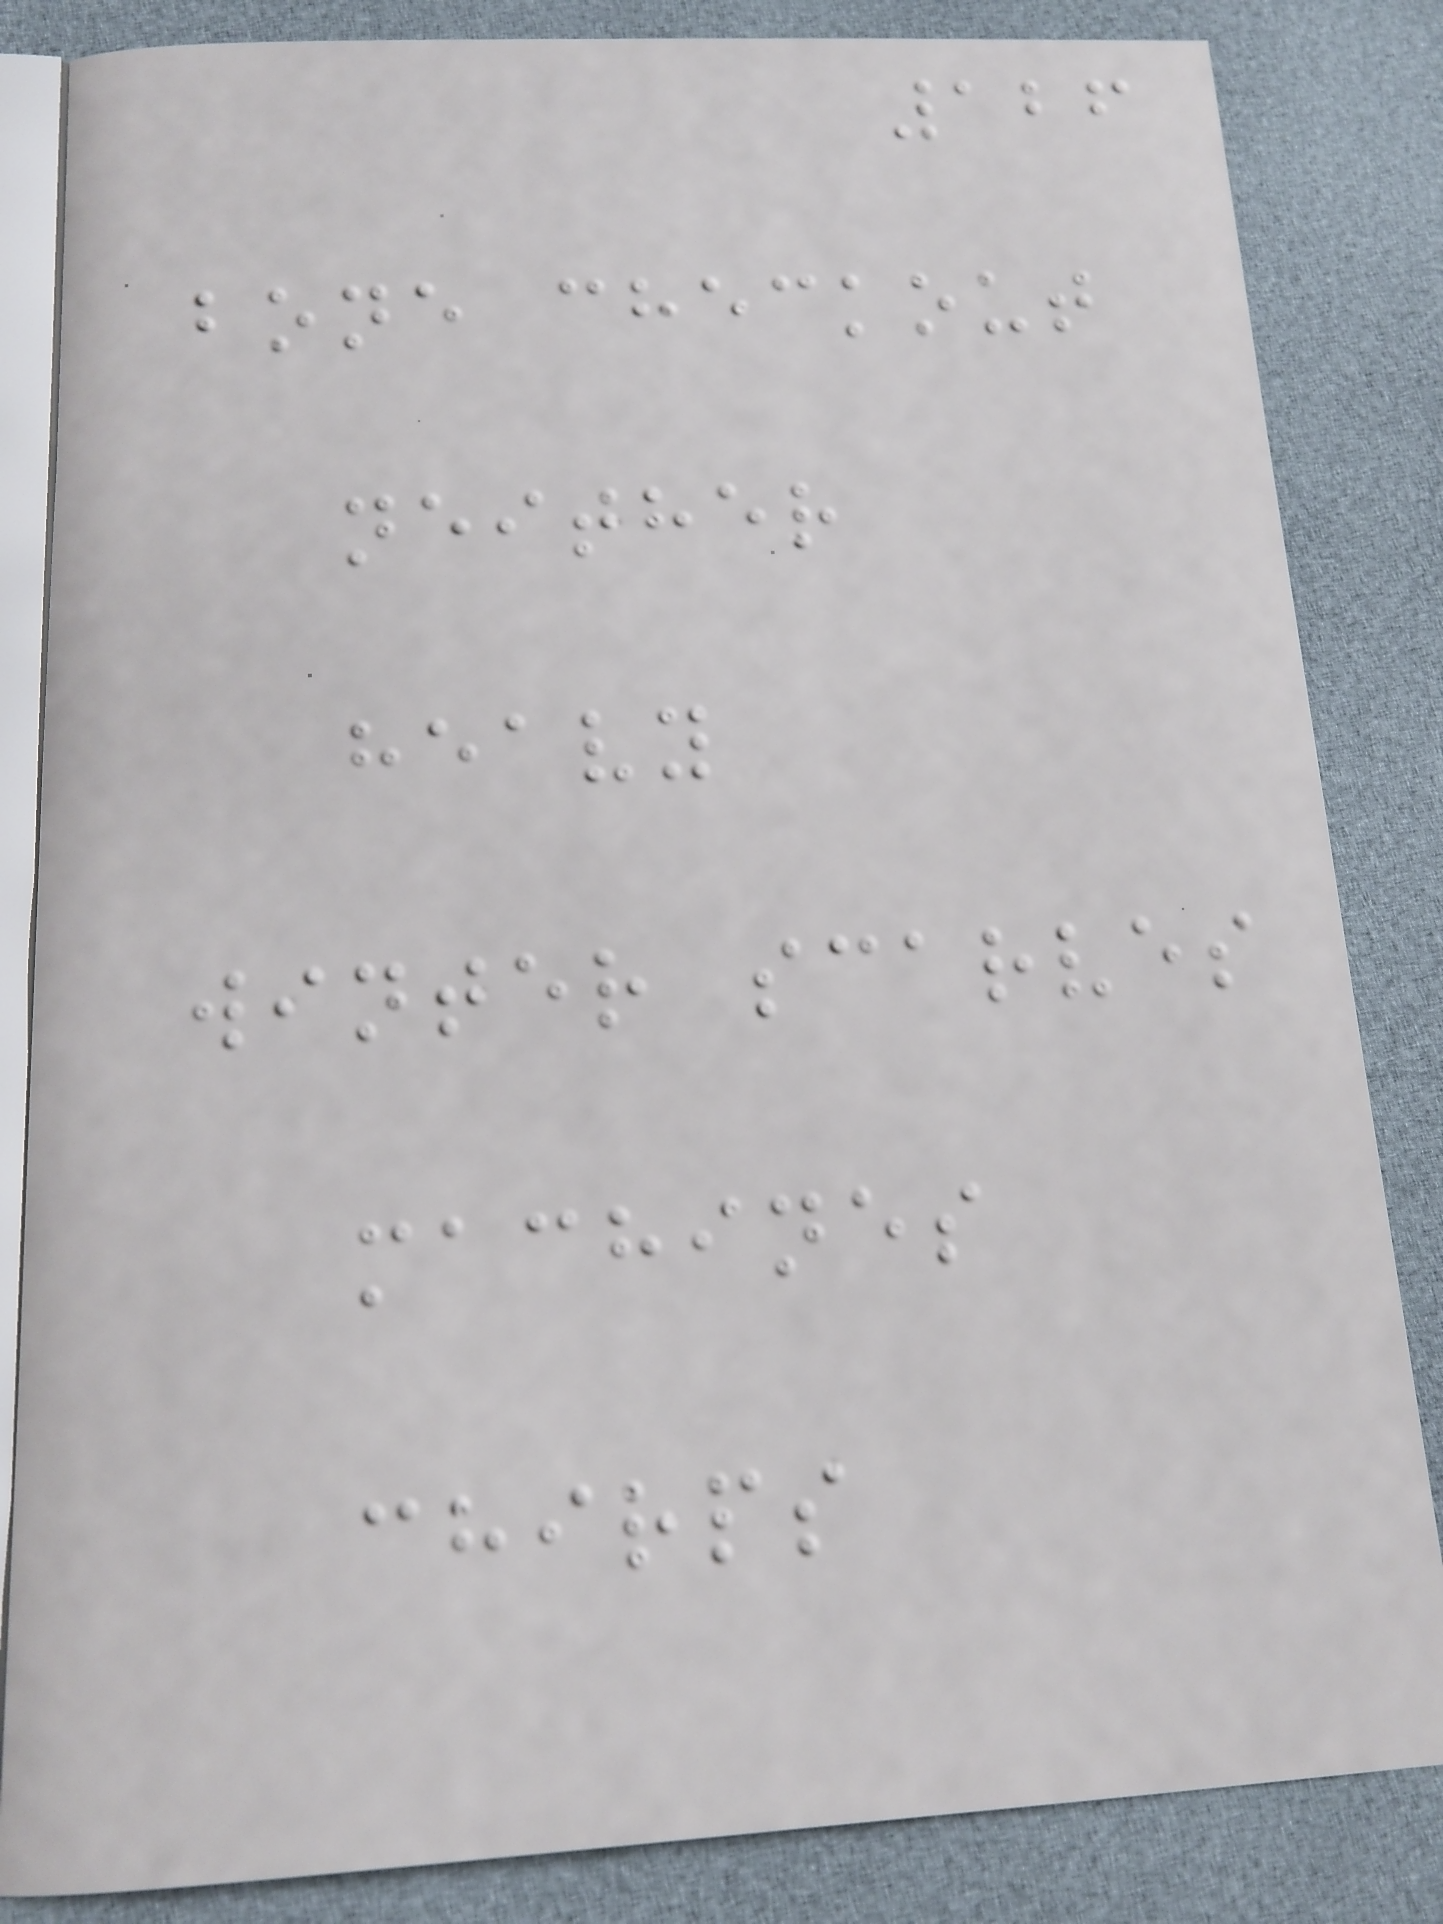126
bone checkout
neither
heavy
winter scarves
machines
chirps
